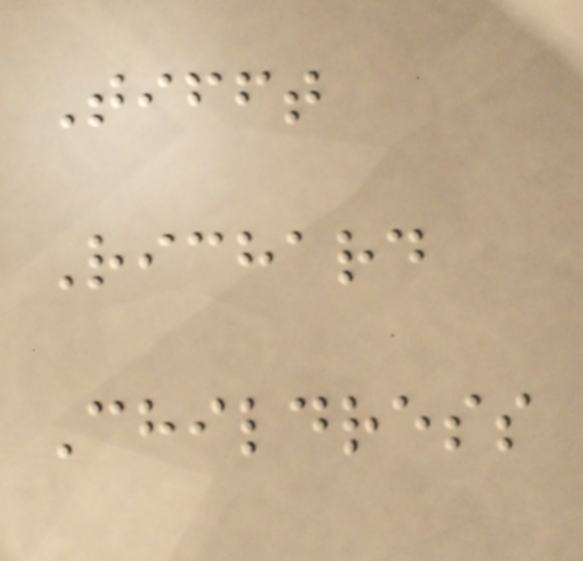Tifft
Richard
Childress
